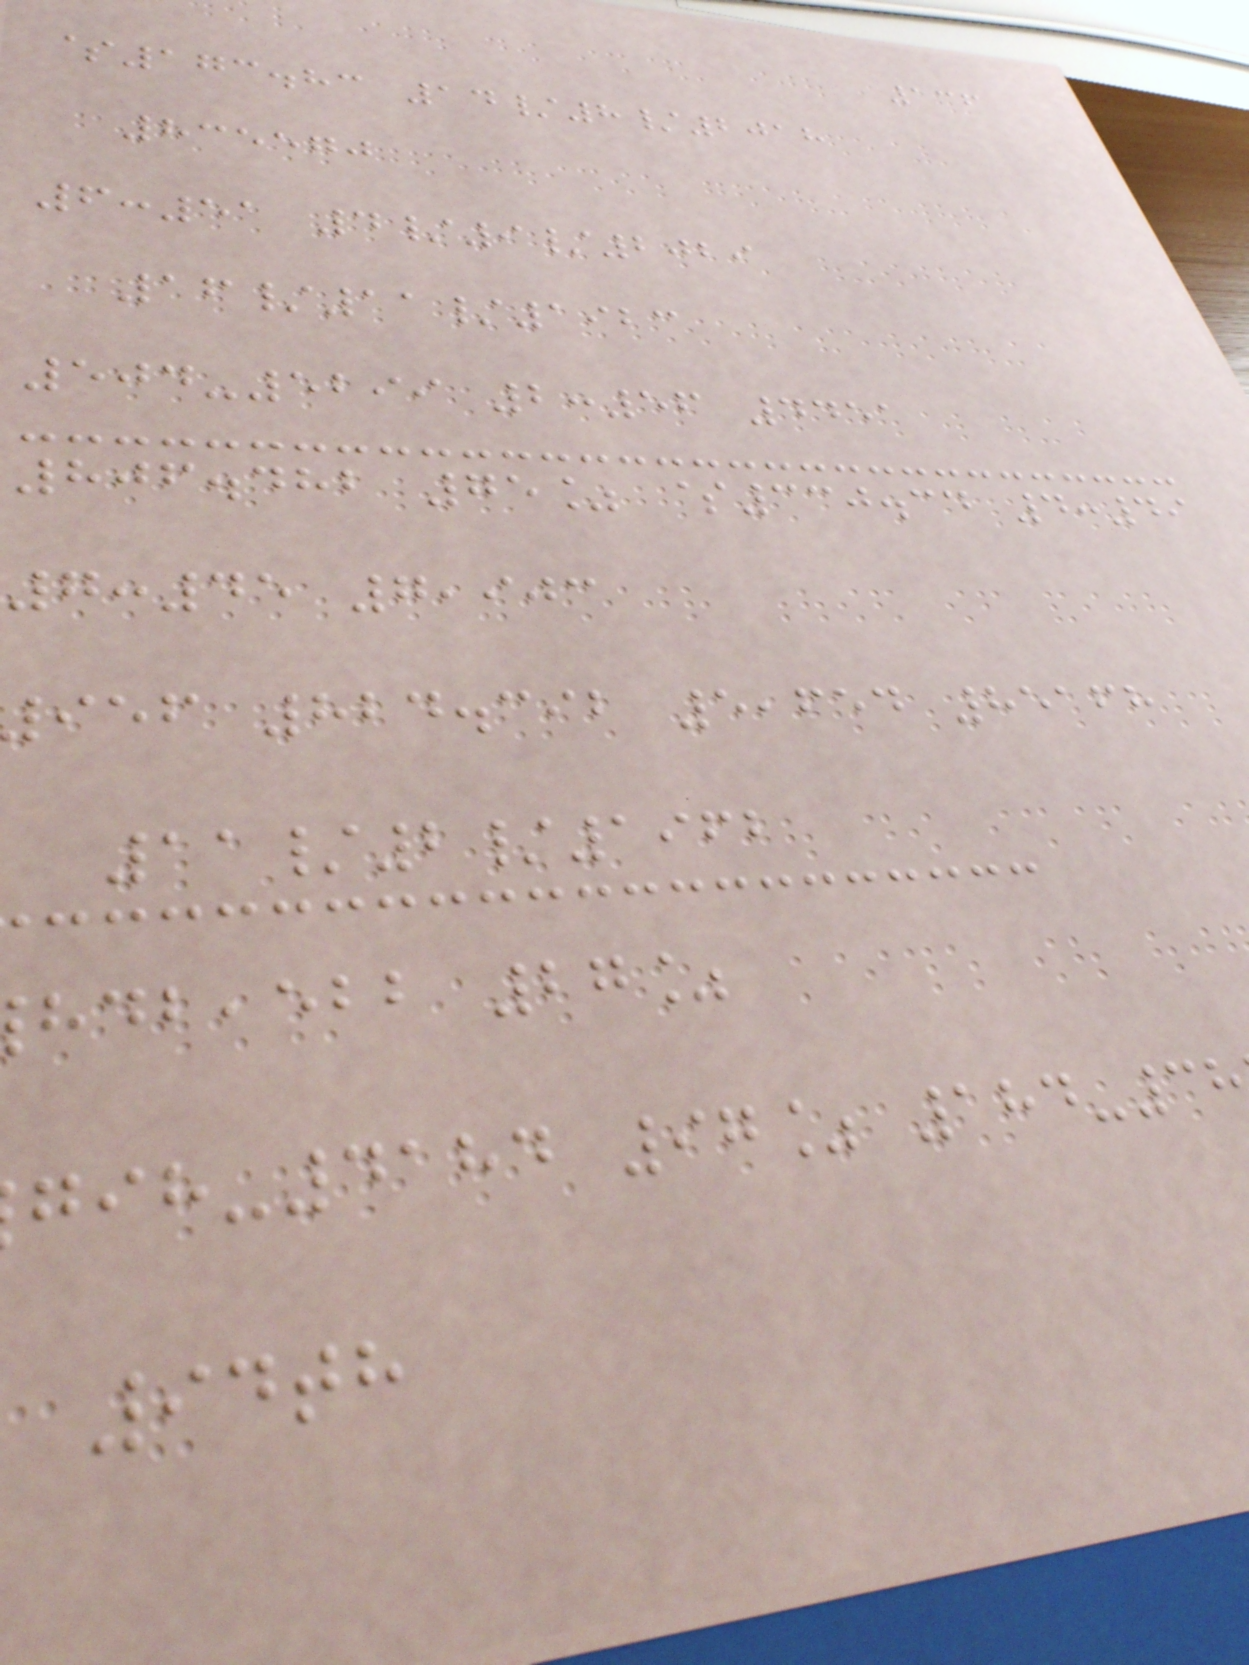136
$173.83 14/8/2018
835570
6:51 4/9/2029
16/11/1923
504-5299 2:56 4451
806.482 75% $330.34 4:49
7:45 7,903
ief 824.392 5,654 85168
11/2/1962
,ebb 27%
-4184 97% 184-38
94th
